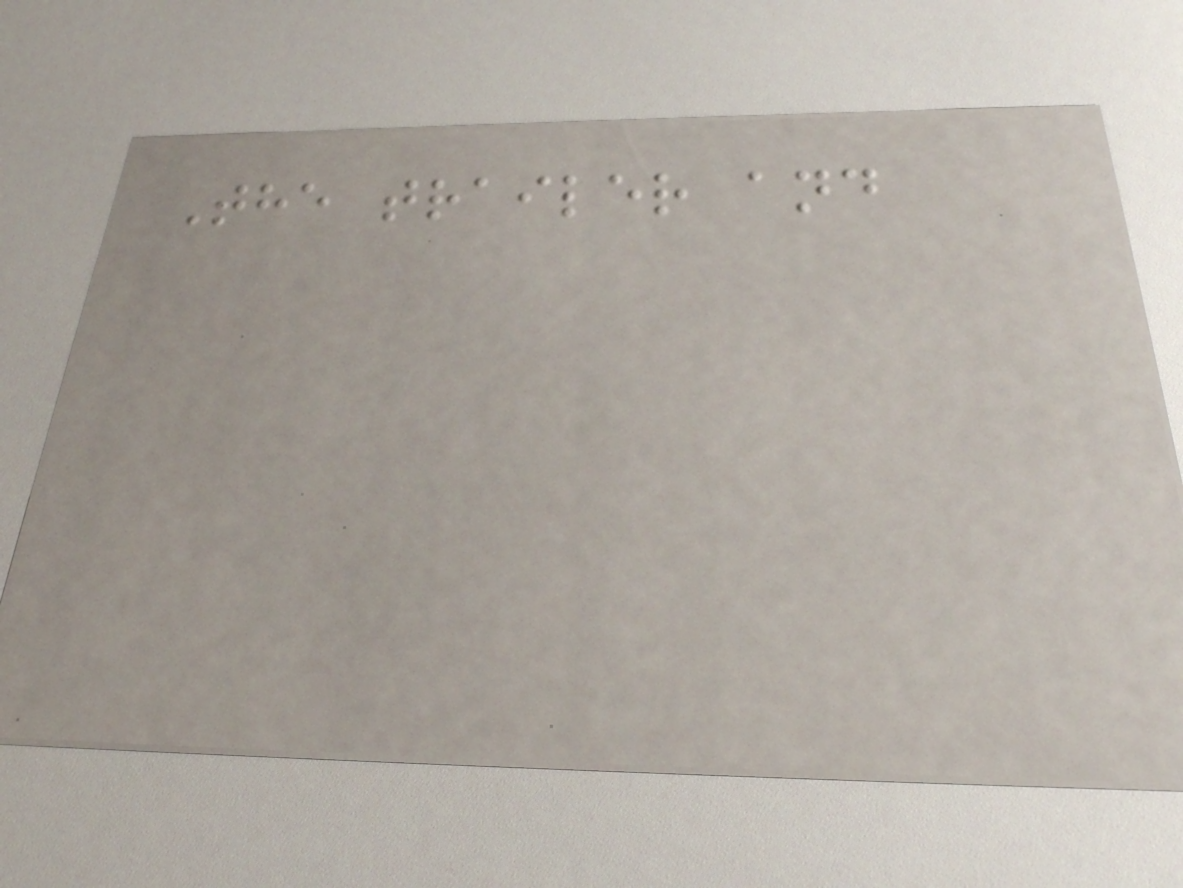The trailer and
